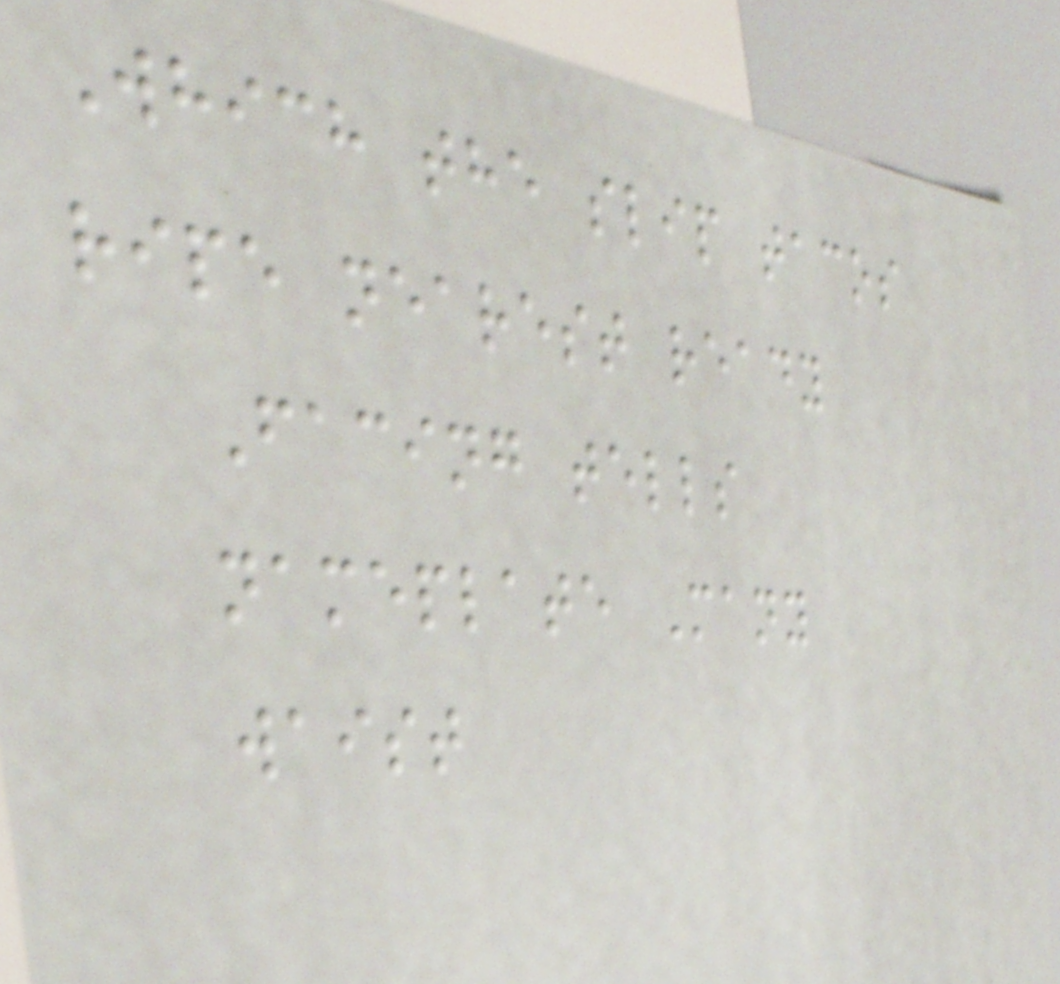Which the slip tacos
ripe nearest ready
Facing tells
nameplate Many
waist
